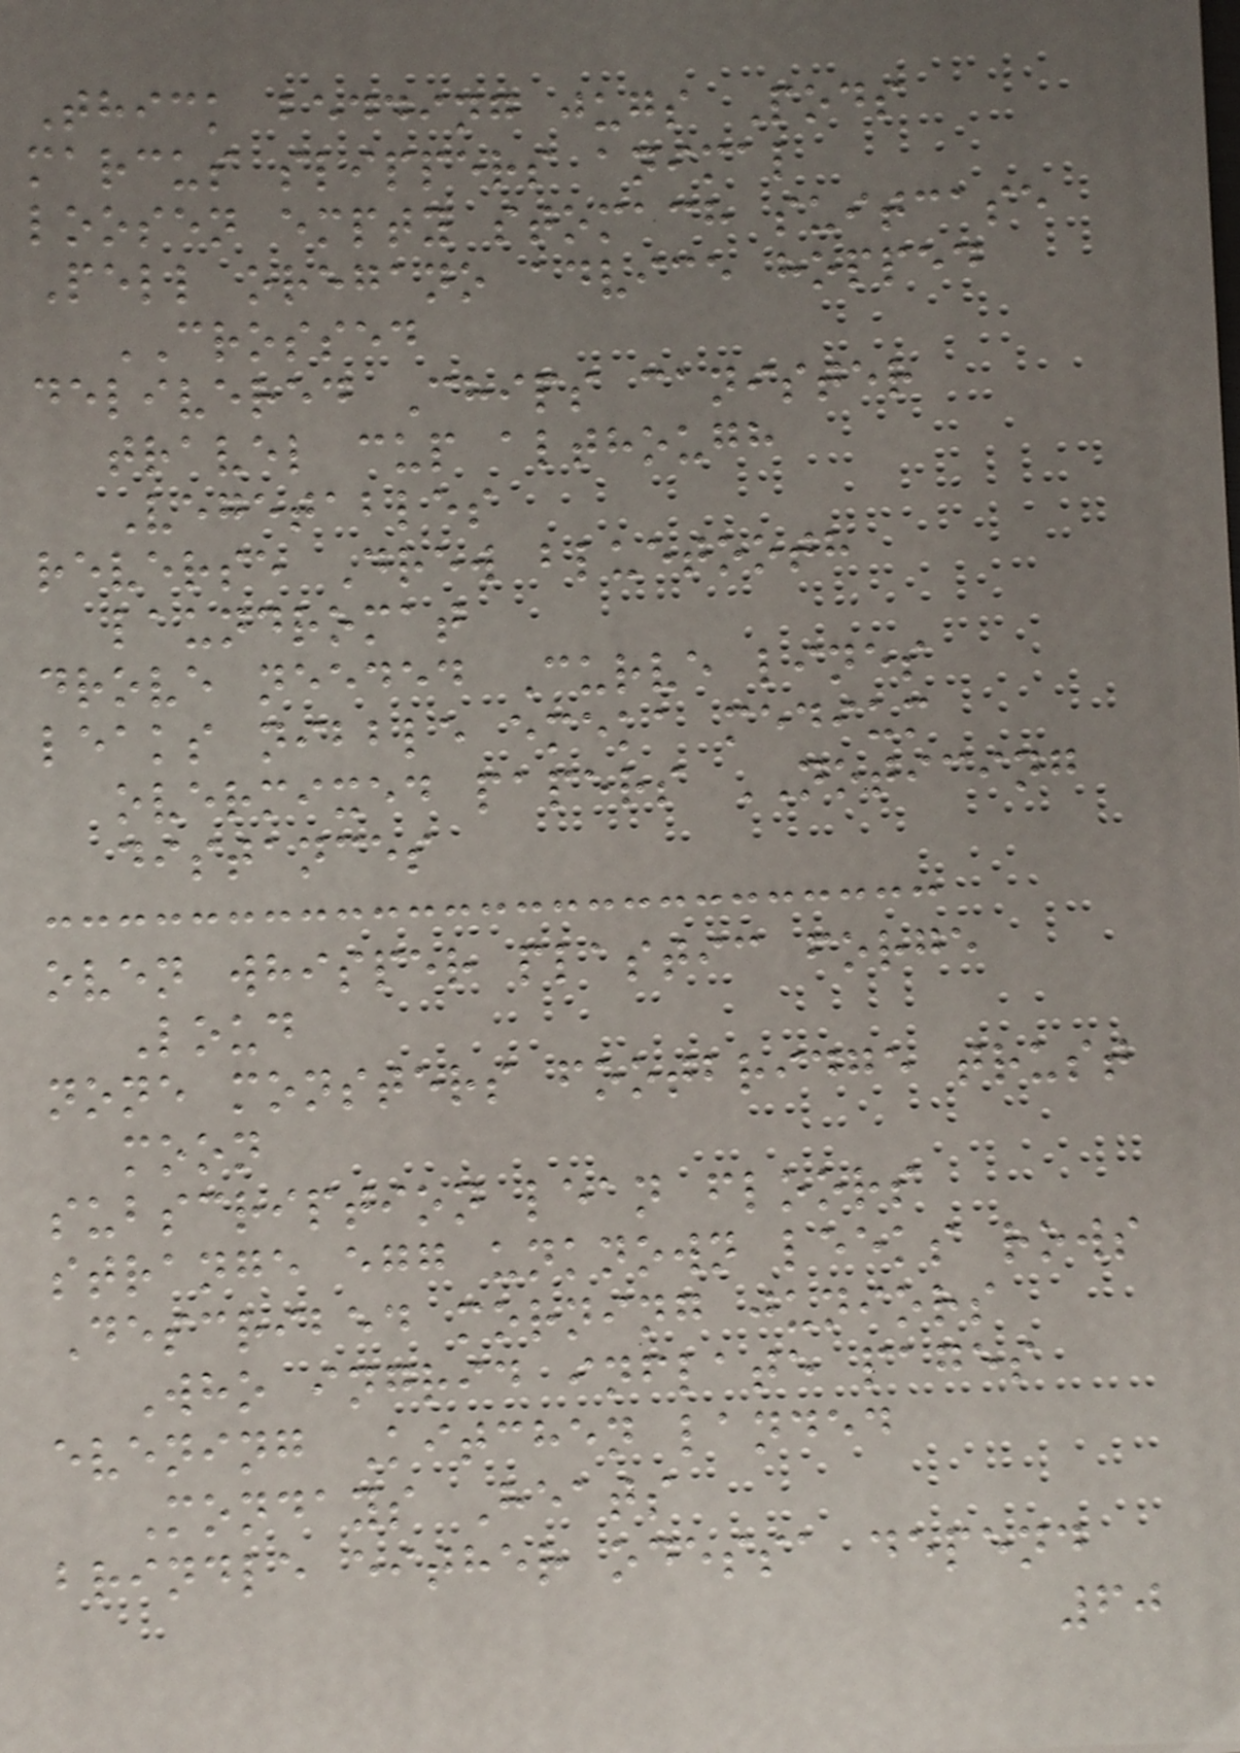Thick bedding jugs Pods
marcus slippers animal
loosen empty stomach suitcase
Pell oregano advice hopped
CROSSED
delivered Chips canister
travel cup although
Vegetables
reverse Drew bluetooth
laundromat
drove needed Curve lines
leaks nibble emeka medium
overmixed papers NOTICING
distances
oven whisper plastic forge
Loud
none monsters footbridge trust
moon
subscription lean floors
strange egg unknown leeks rows
Described morning juniors
Who ingrid inflate pages
evening Kitchen landed
Mondays Heats
brindle either odessa depend
60
